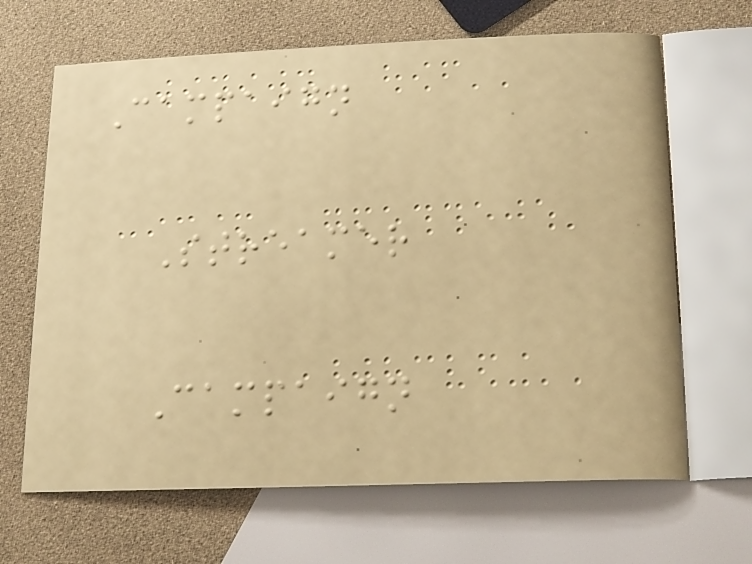Campaign
Streamer
Campaign
